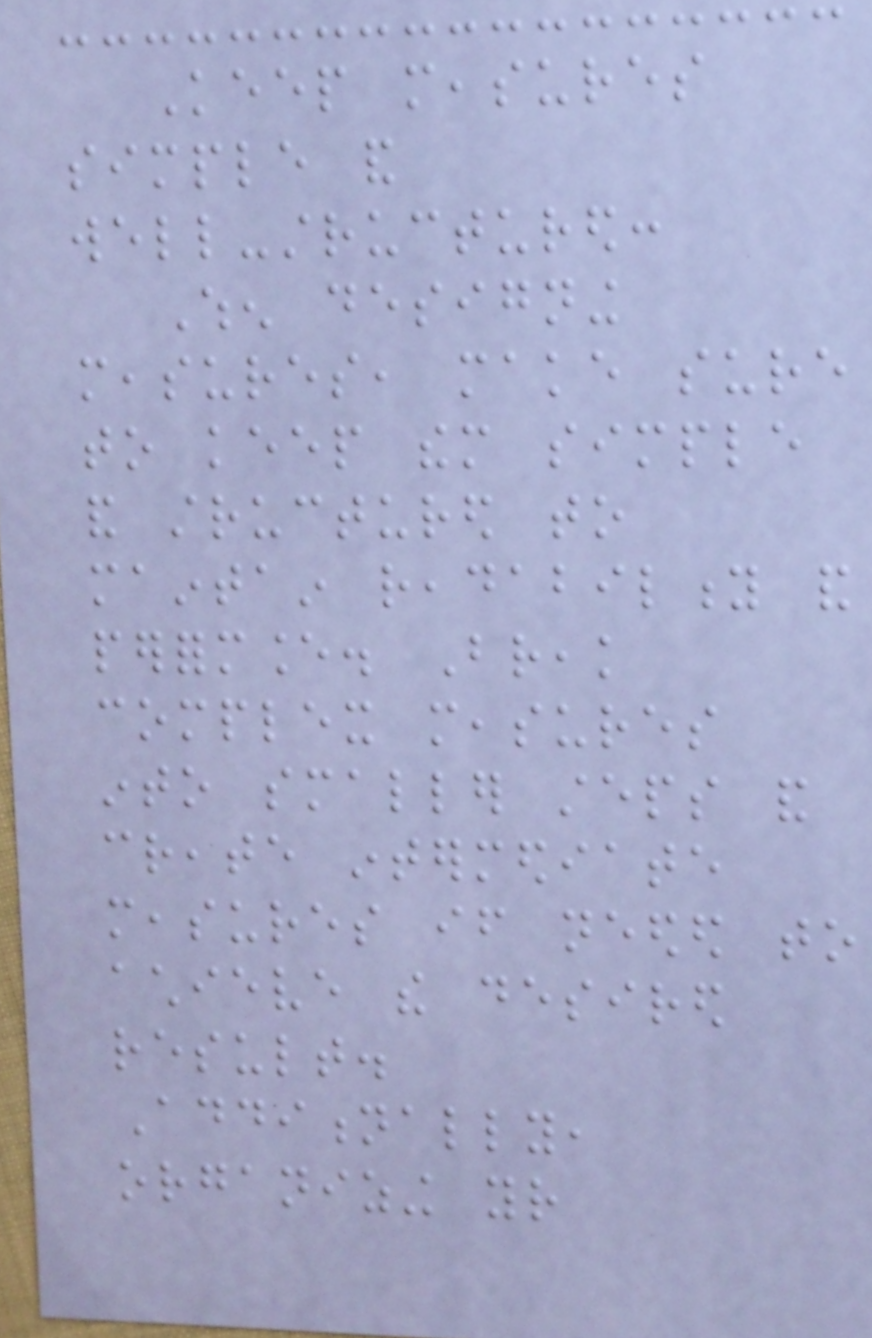Keep measures
simple and
well-structured:
When designing
measures, make sure
to keep them simple
and structured to
maintain readability and
performance. Break
complex measures
into smaller steps and
create intermediate
measures if needed to
achieve the desired
result.
Additionally,
organizing your
